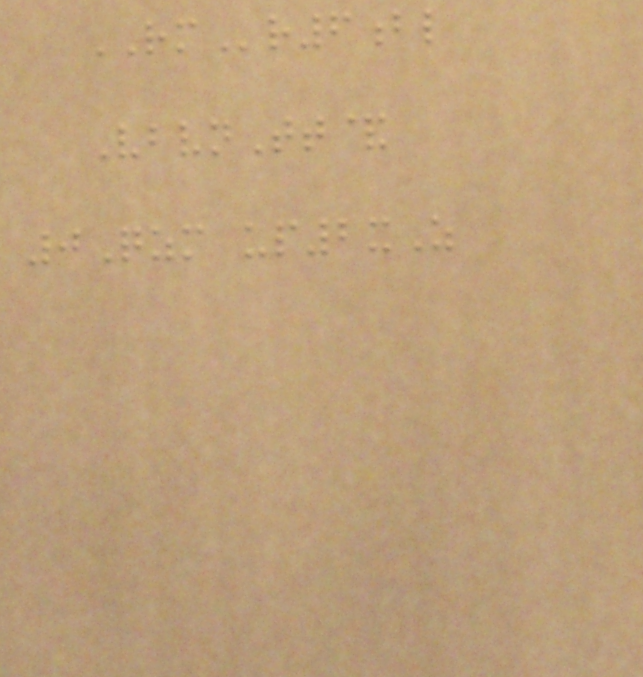RMr6bl
VbvnTt&
0Qzm up2xZ
